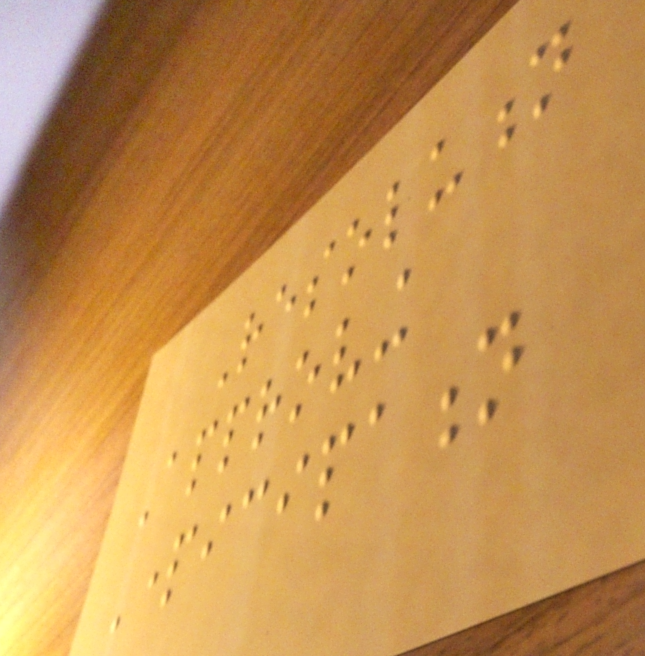Resolution
Approving
Participation
